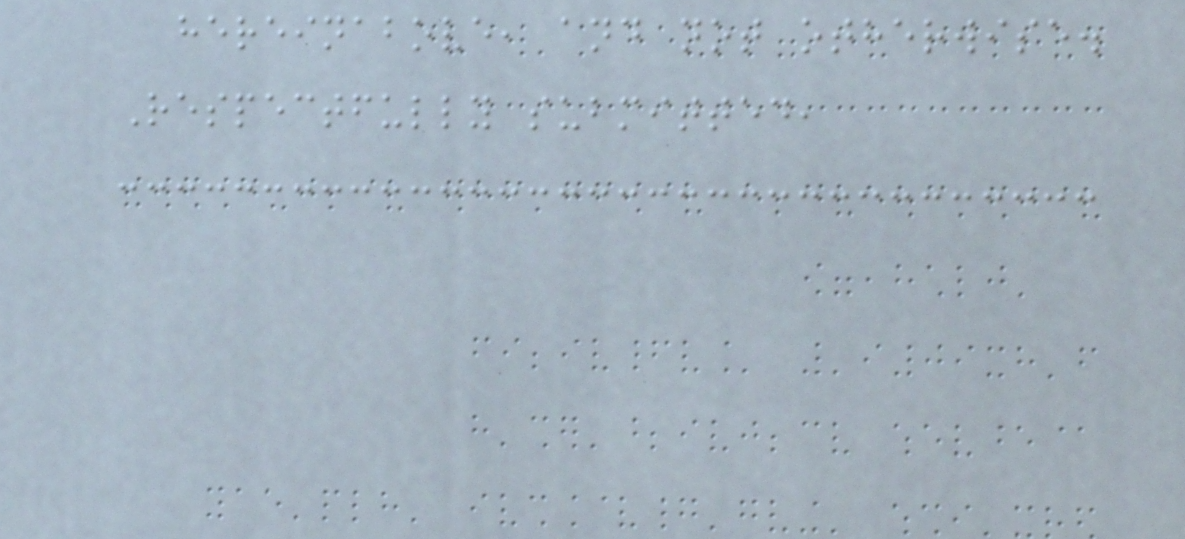hereinabove, and not otherwise.
Respectfully submitted,
